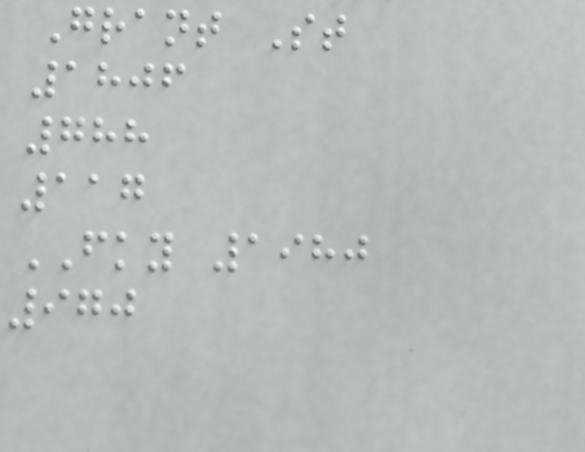Grant St
1806
788
117
FKY 1980
970
